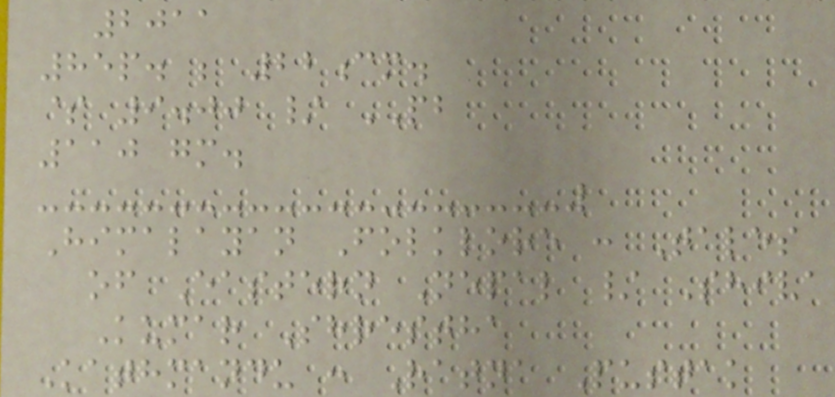2011
85p. ; 22cm.
$ 9.00 / PB
110 gm.
Himalayan Folklore : Tales
of Eastern Nepal / Shiva
Kumar Shrestha
Kathmandu : Ratna Pustak
